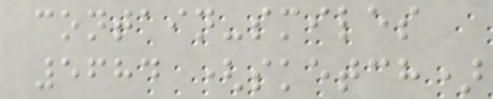contain-smiles
5684 (sketch)
